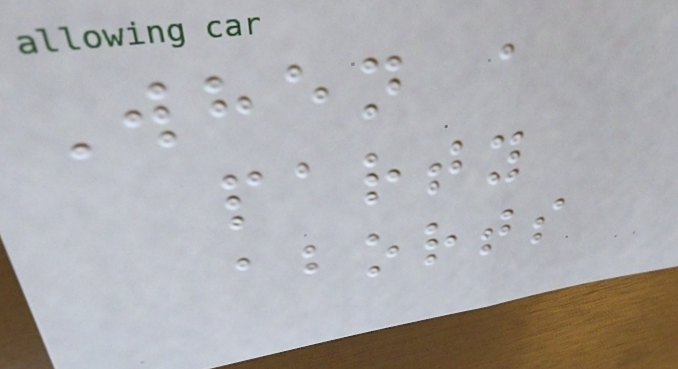When a
party
aborts
